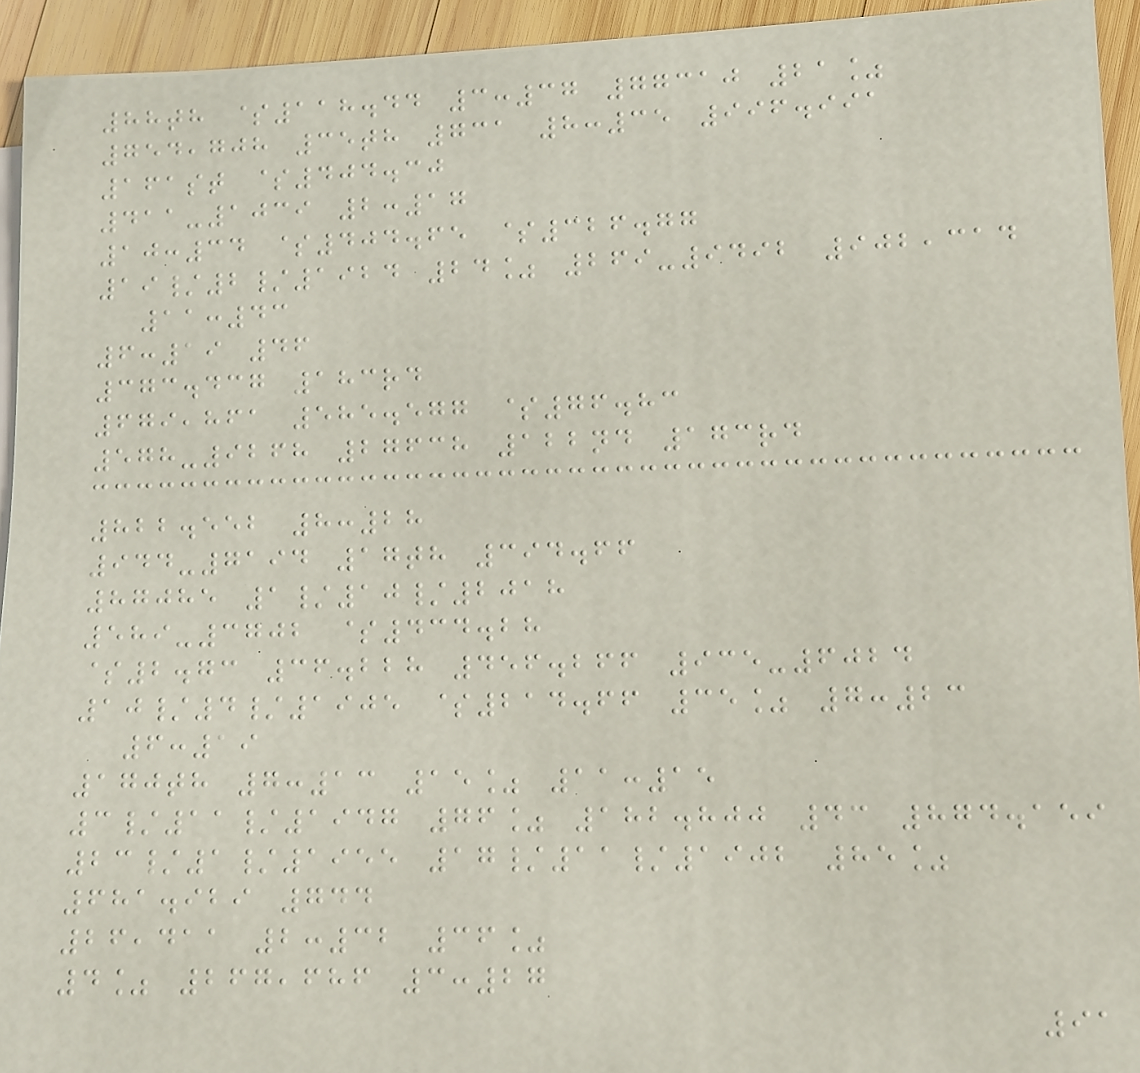88th $118.44 3:37 77310 21%
754,708 35th 731 8:35 996.991
161st $404.30
411-1039 2:17
10:34 $404.65 $326.77
19/2/1924 24% 269-9492 902,314
11:43
6:19 46
373.437 183rd
679,861 585.577 $76.83
578-9268 27638 122nd 173rd
822.552 8:28
944-7194 17th 394.66
87085 1/10/2018
589-3702 $434.28
$2.73 36.228 456.266 935-6024
10/4/1905 $214.66 35% 7:23
6:19
170th 7:13 15% 11:15
3/11/1947 76% 182.800 43 874.159
23/1/1955 17/11/1902 85%
681.929 744
26,411 2:32 36%
4% 267,686 3:27
91
